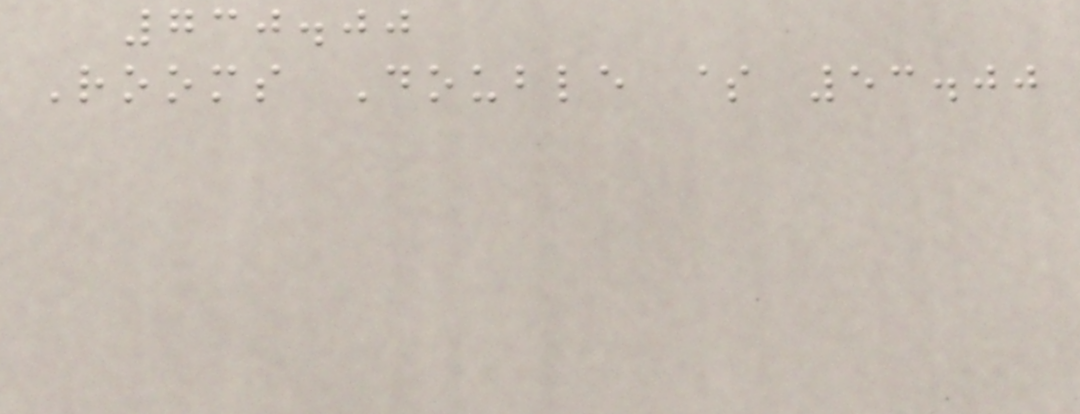730.00
Rooms Double $ 53.00
